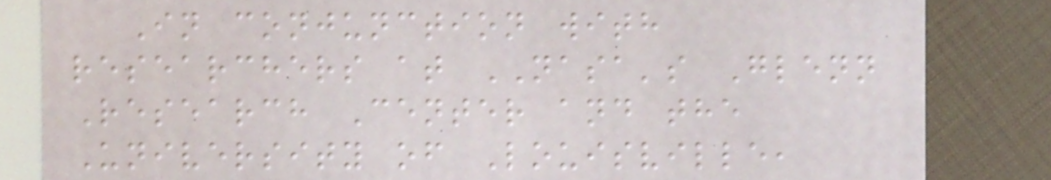In conjunction with
researchers at NASA's Glenn
Research Center and the
University of Louisville,
